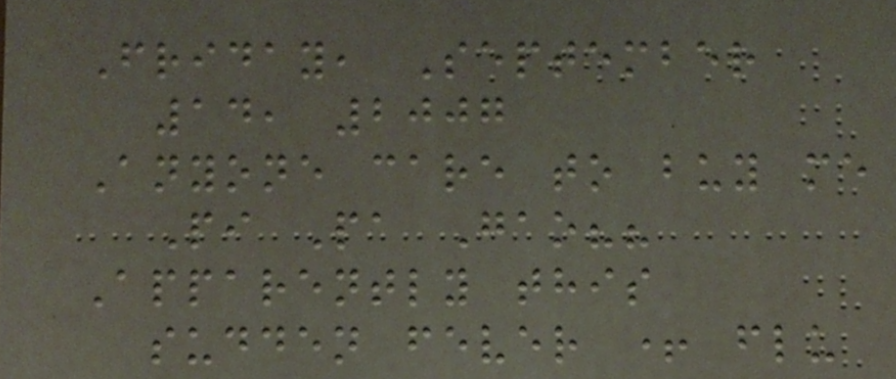Friday, September
14, 2007
Anyone care to buy me
Pi Pa Gao??
Apparently this
sudden fever + flu
